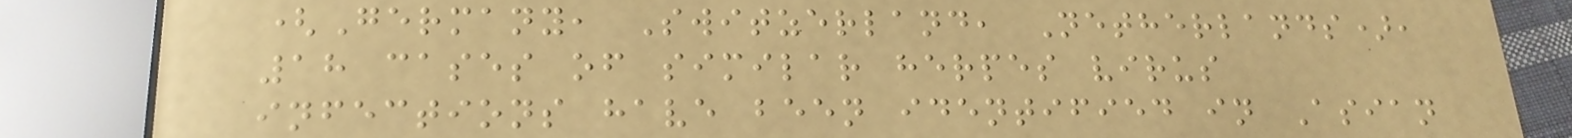(Germany, Switzerland, Netherlands),
18 cases of similar herpes virus
infections have been identified in Asian
